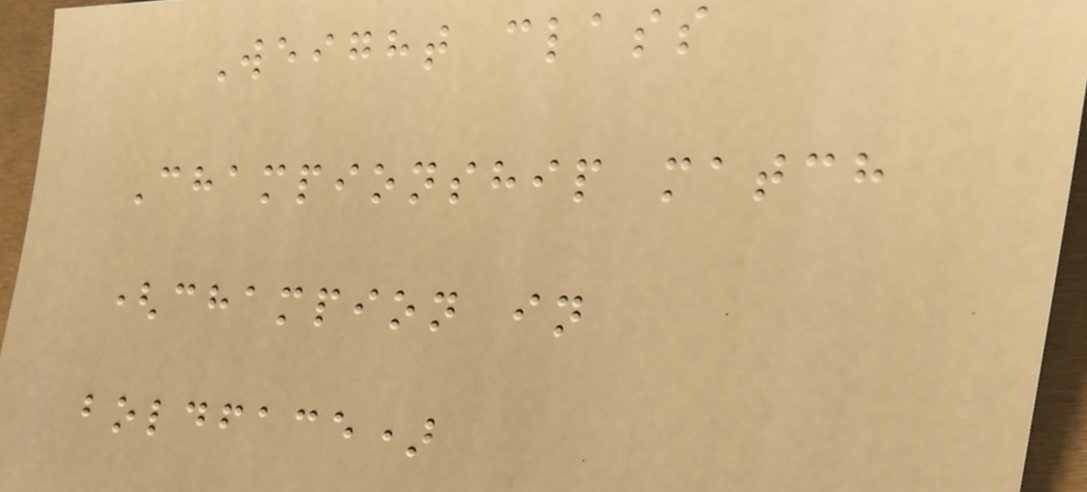Weight class
Championship match
(champion in
boldface)
